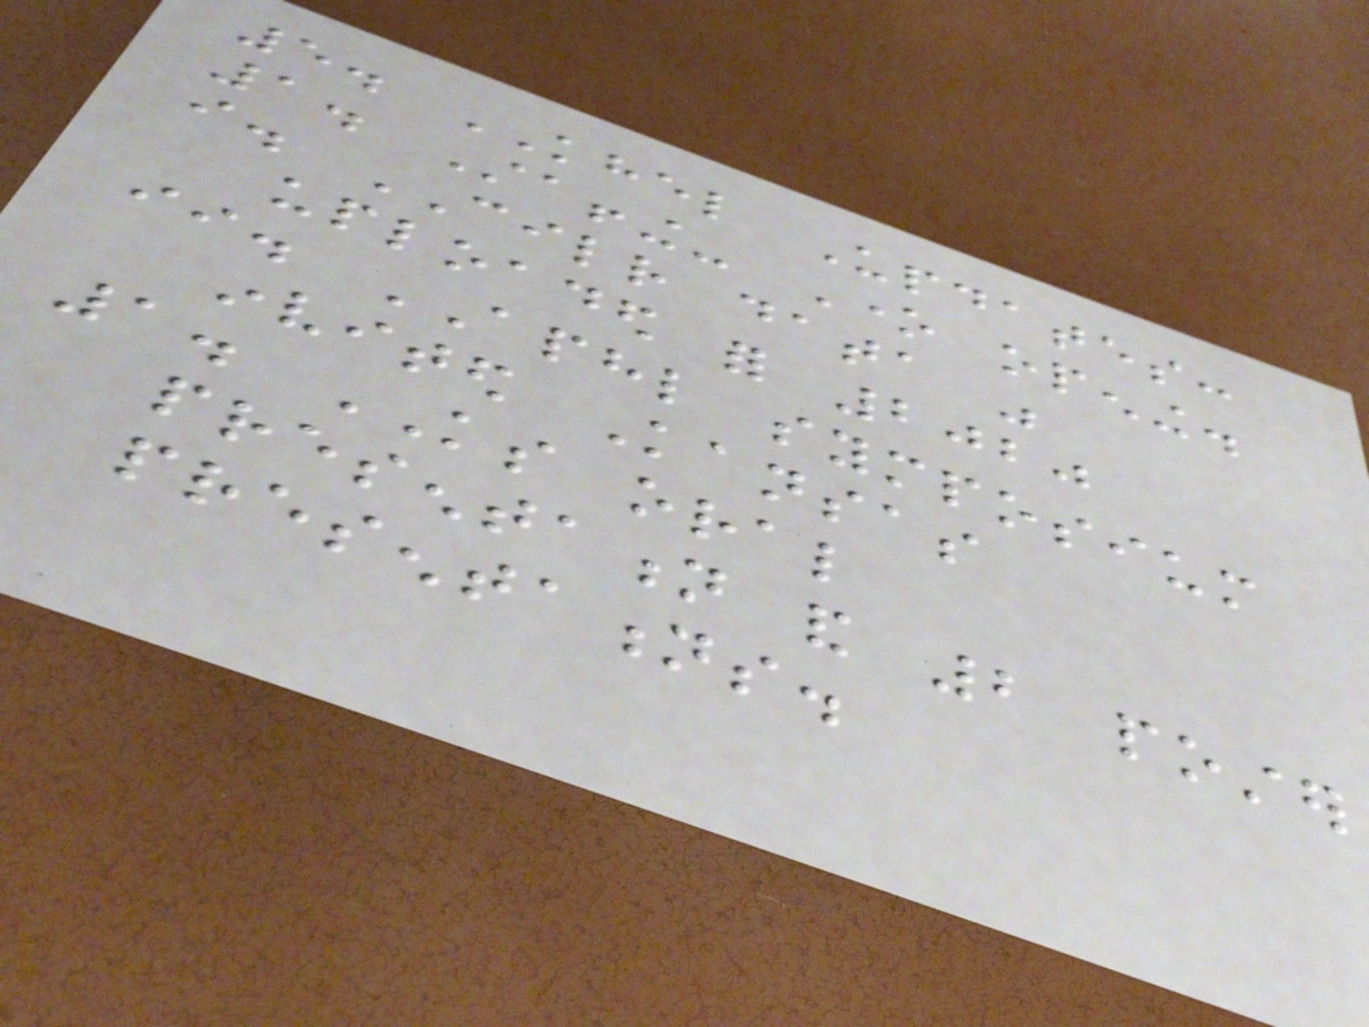5. KHEL Updates:
1. Staffing- One opening.
i. CILR data was
uploaded for 2020
ii. APHL symposium
invited Kansas
1. KS oral
presentation and 2 poster
presentations.
